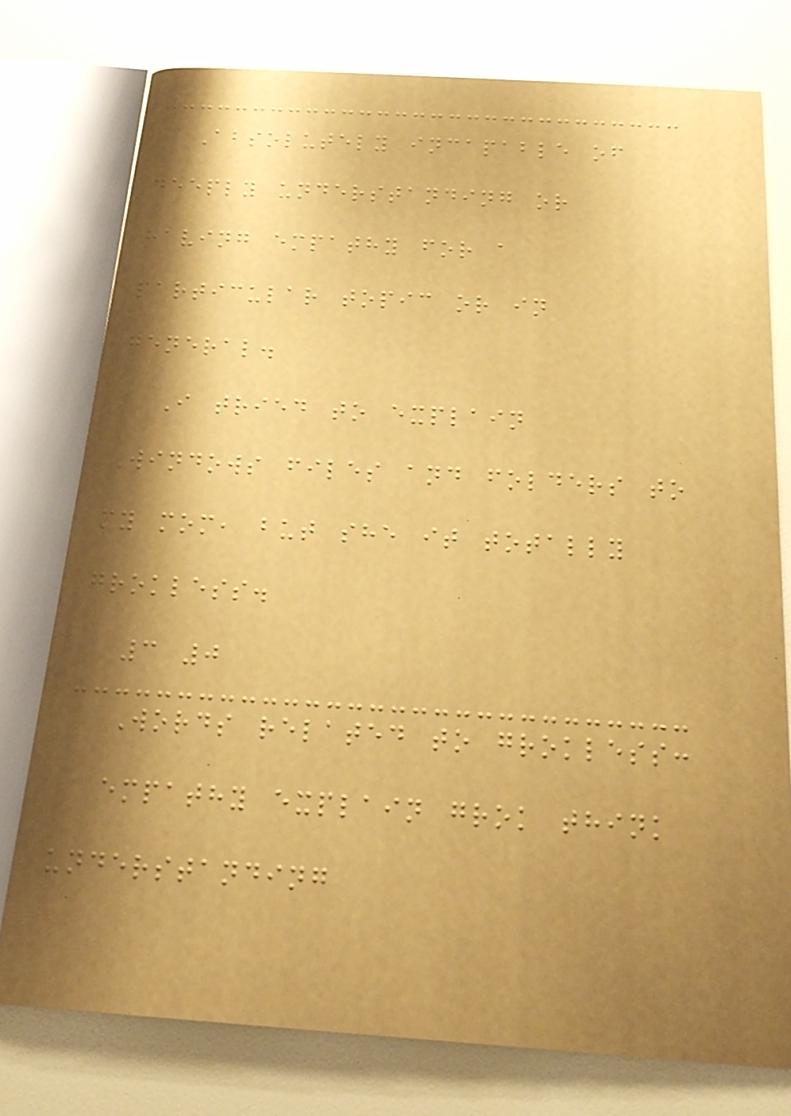Absolutely incapable of
deeply understanding or
having empathy for a
particular topic or in
general.
I tried to explain
Windows files and folders to
my mom, but she it totally
grokless.
3 0
Words related to grokless:
empathy explain grok think
understanding
